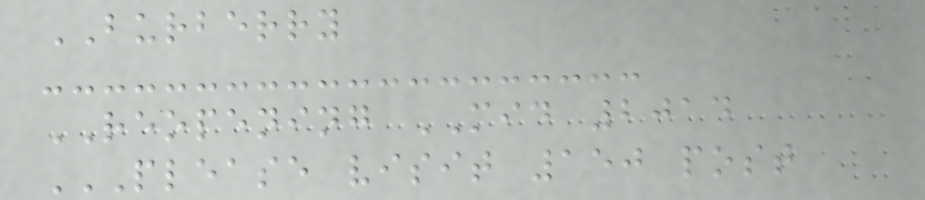BURBERRY
REOPENING MID 2014
PLEASE VISIT 150 POST
